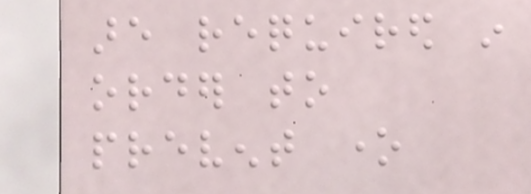are required in
order to
prevent one
